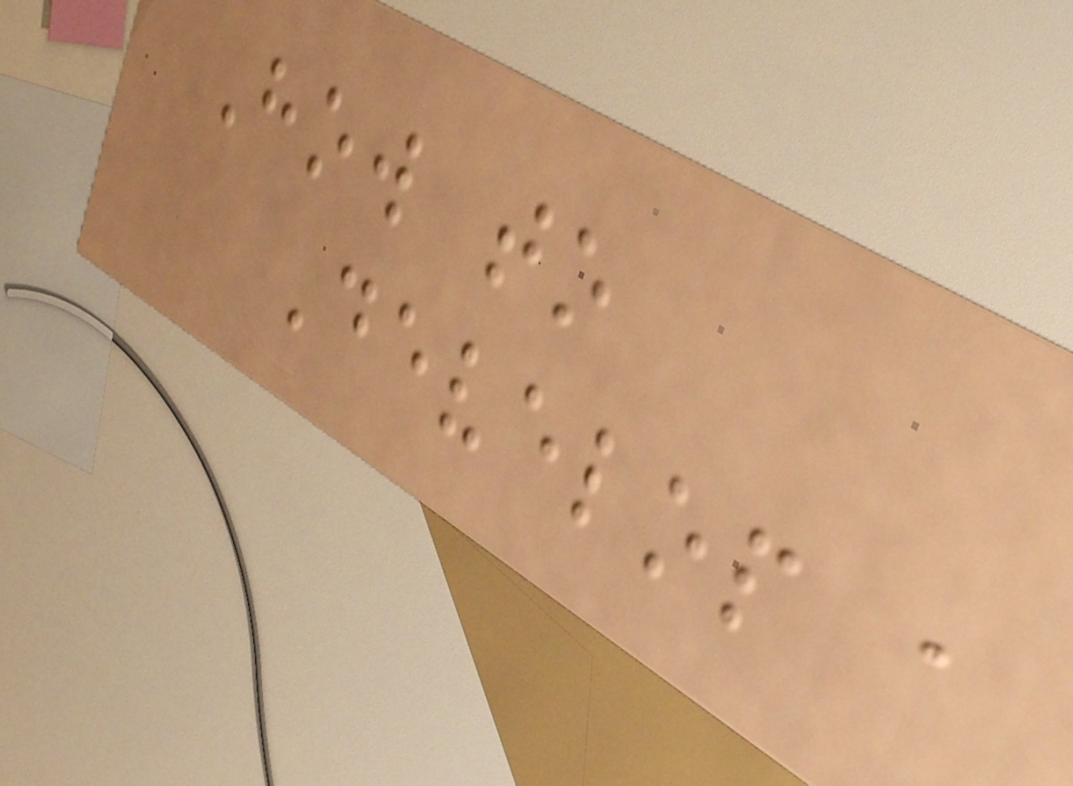How to
Develop a
